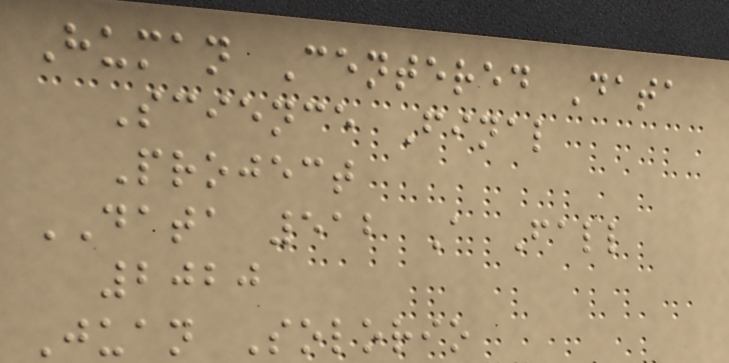Human Centered Data
Science Final
Project
DATA 512 A Fall
2020
Juan Solorio
